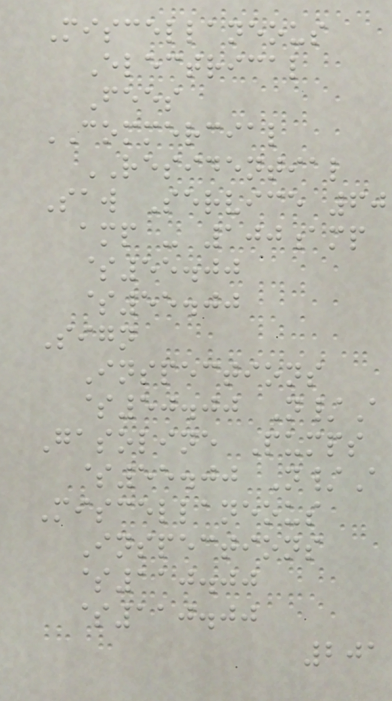Miscellaneous
Electrical
Fees
COMMERCIAL
RESIDENTIAL
Saw Service 60
amp - 100amp
$55.00
$55.00
Sign
Inspections
$50.00 N/A
Gasoline Pumps
$55.00 N/A
Miscellaneous
Inspections
$110.00
$110.00
201
